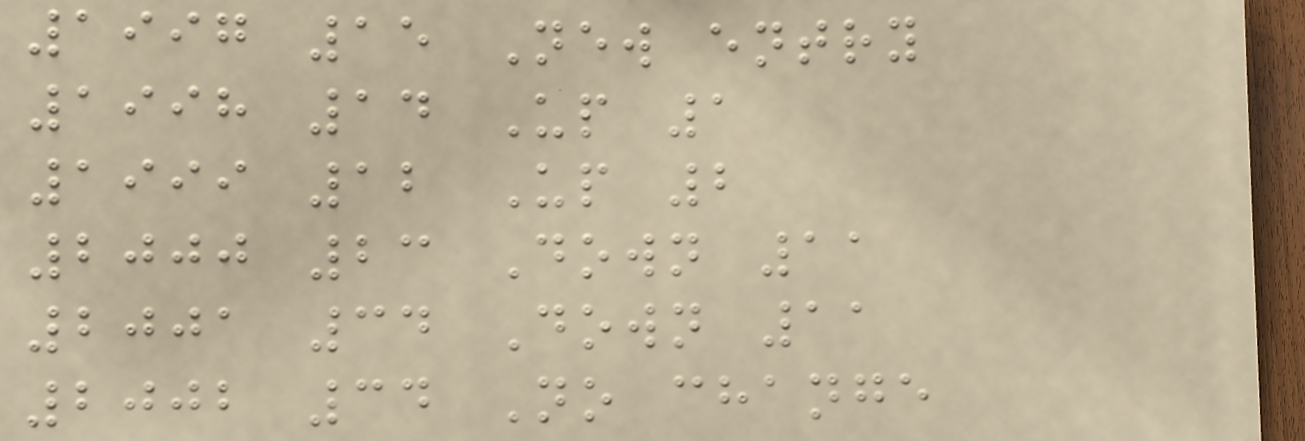1997 15 New entry
1998 14 Up 1
1999 12 Up 2
2000 23 Down 11
2001 34 Down 11
2002 34 No change
